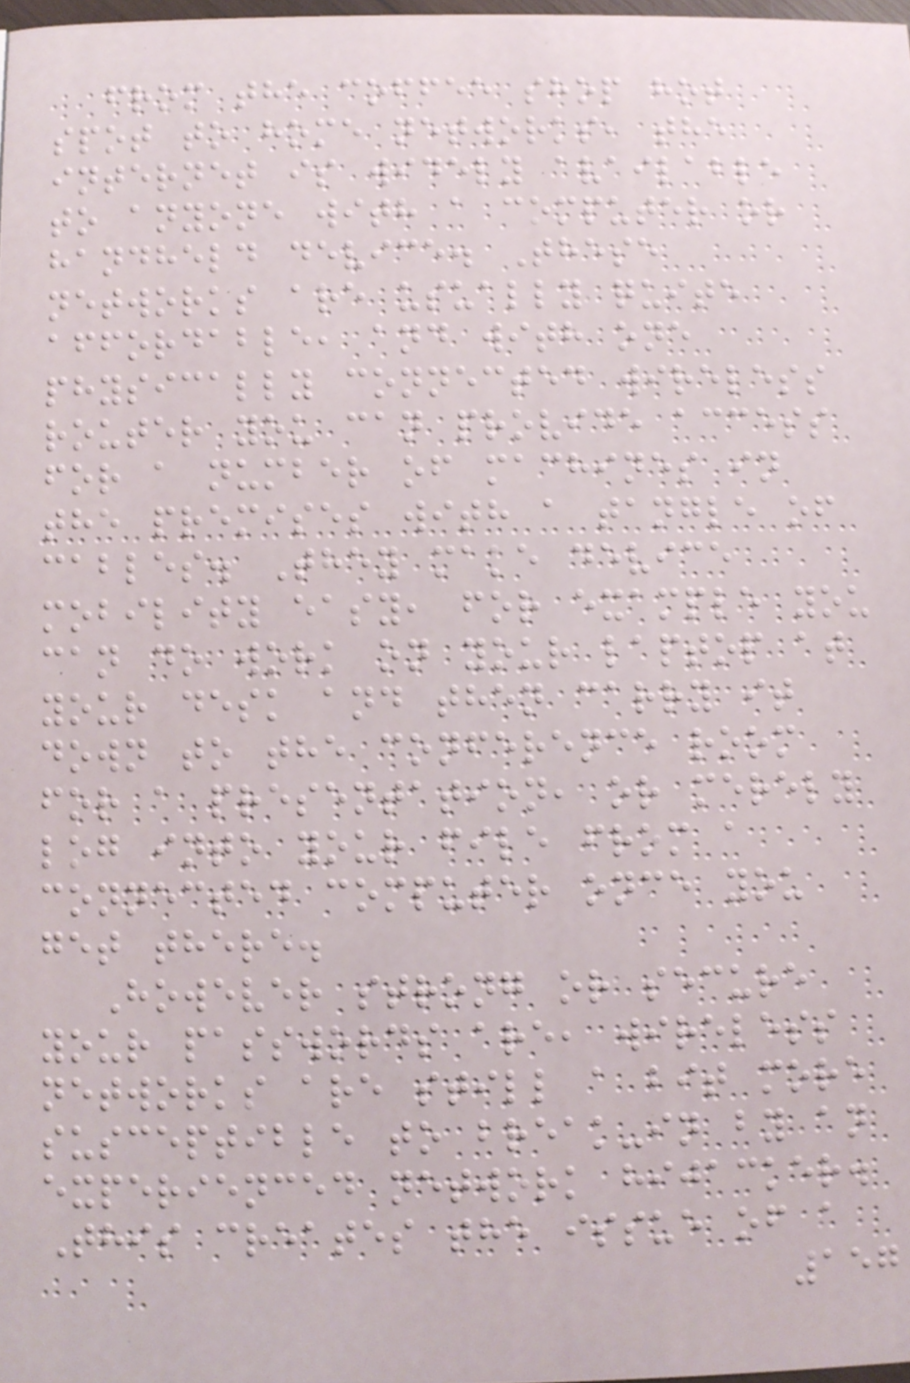from the coffee shop hot
spot to home networks, the
internet is widely available
to anyone with a computer or
handheld device. These
networks are usually quite
affordable, and with one
physically connected wireless
router you can provide access
for a number of machines in
the premises with a tangle of
cables. They make device
mobility easy, for example you
can do work on your laptop at
your desk and then carry it
down to the conference room
for a presentation, or merely
log into your file from a
connected computer once you
get there.
However strong or secure
your passwords are, wireless
networks are still a bit more
susceptible to break-in by an
experienced network hijacker.
This creates the issue of a
157
